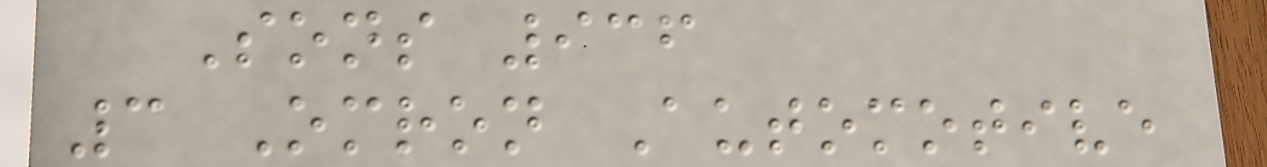Sons 936
3 Omron Automotive
